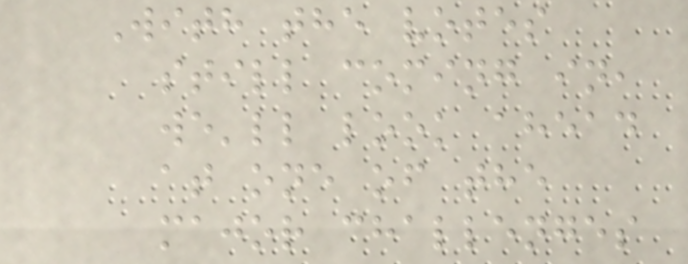With the votes
still coming in,
we'll look ahead
at one of the
major challenges
